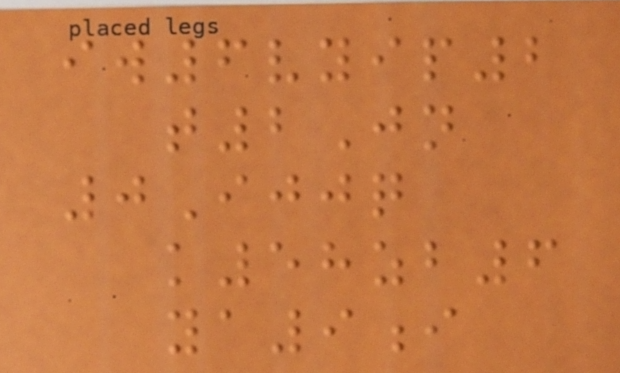iw6vyip2
t2Jn
0Ijjq
k58zb6
ya9i
